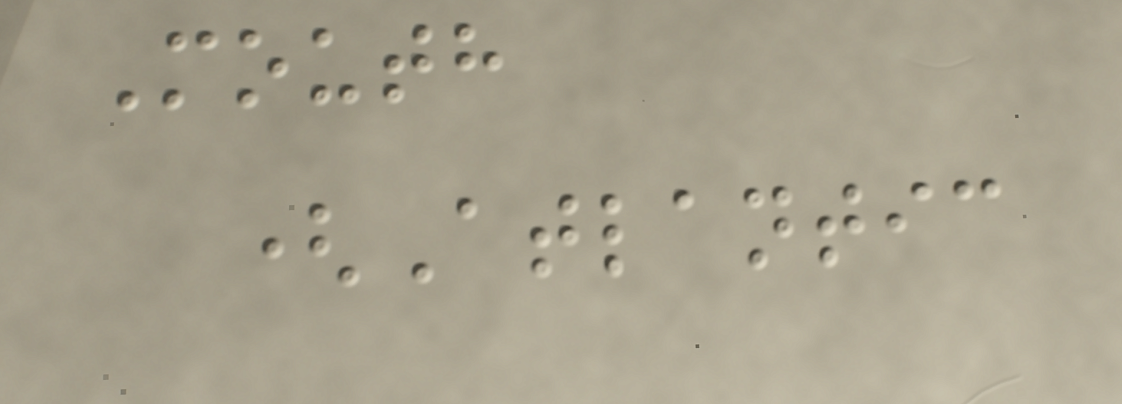Mouth
(Atlantic
